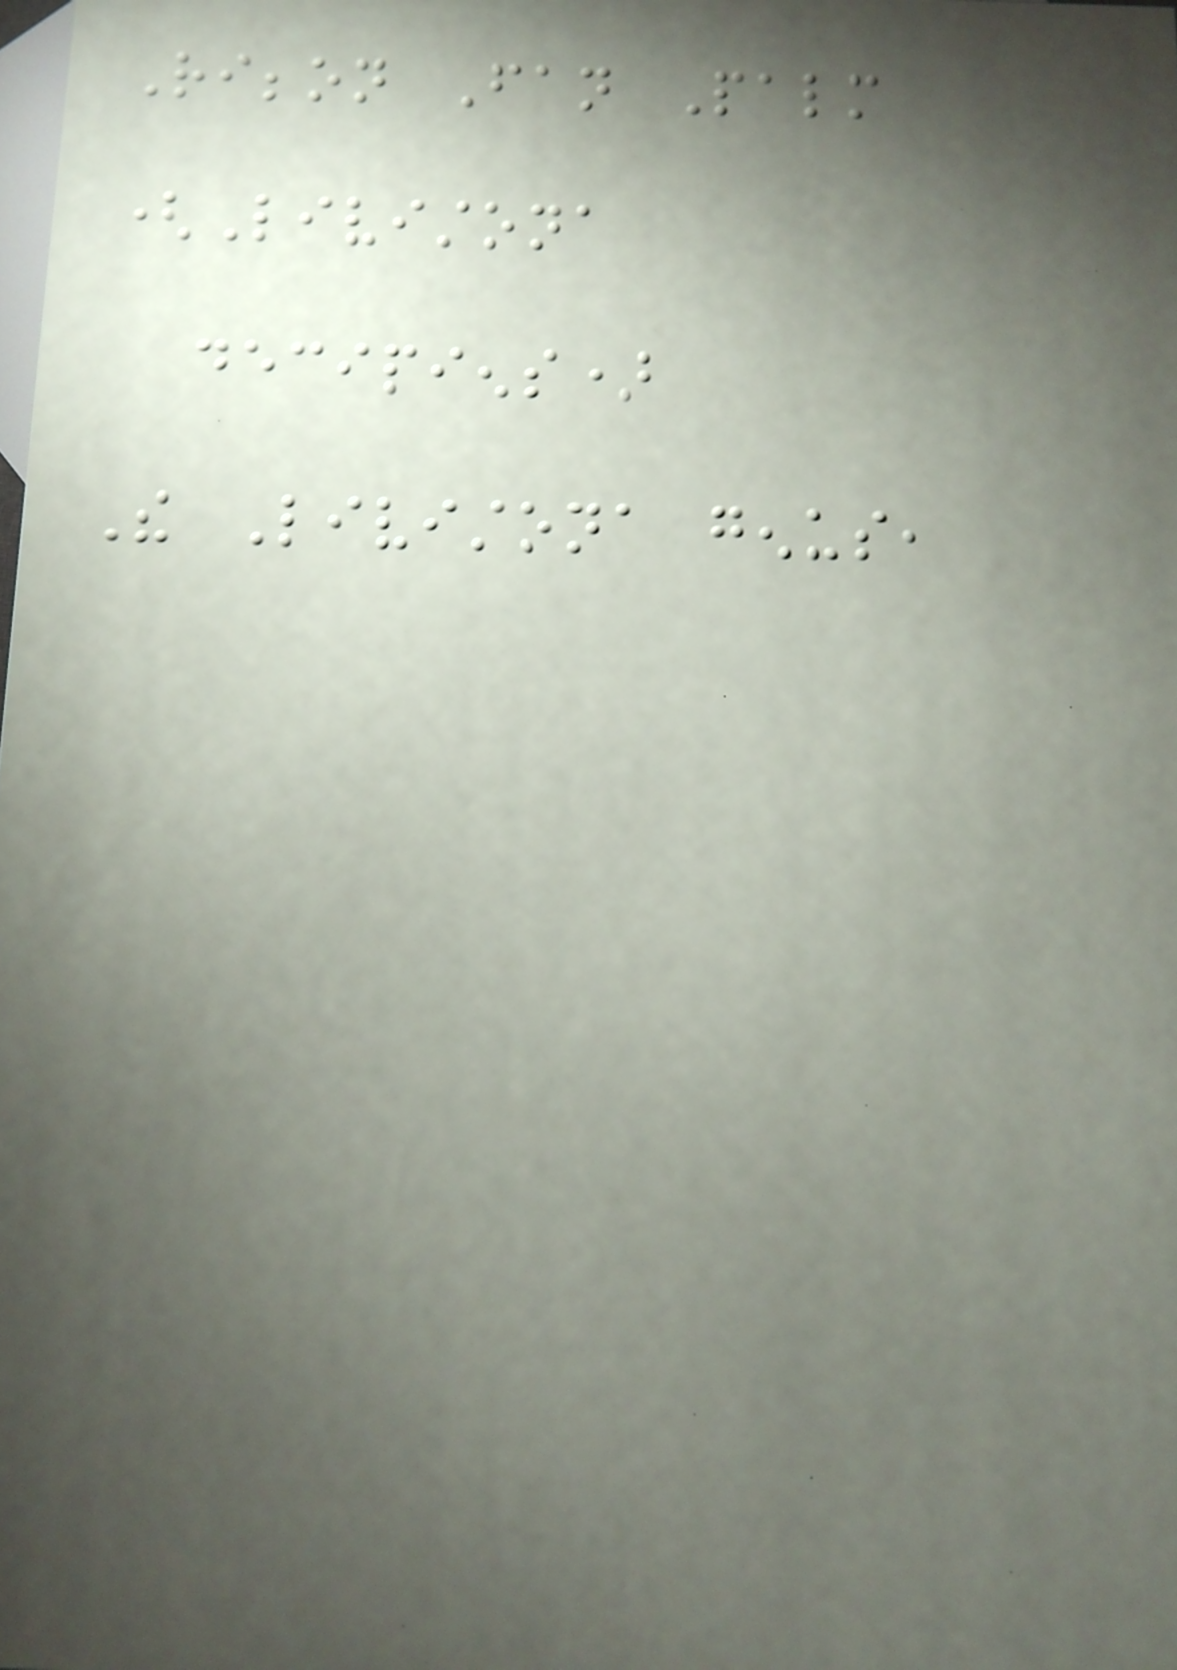Ribbon Fan Palm
(Livistona
decipiens)
The Livistona genus,
